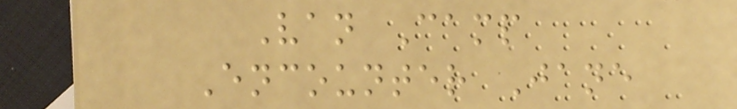Van Camp
Encounter Jane
